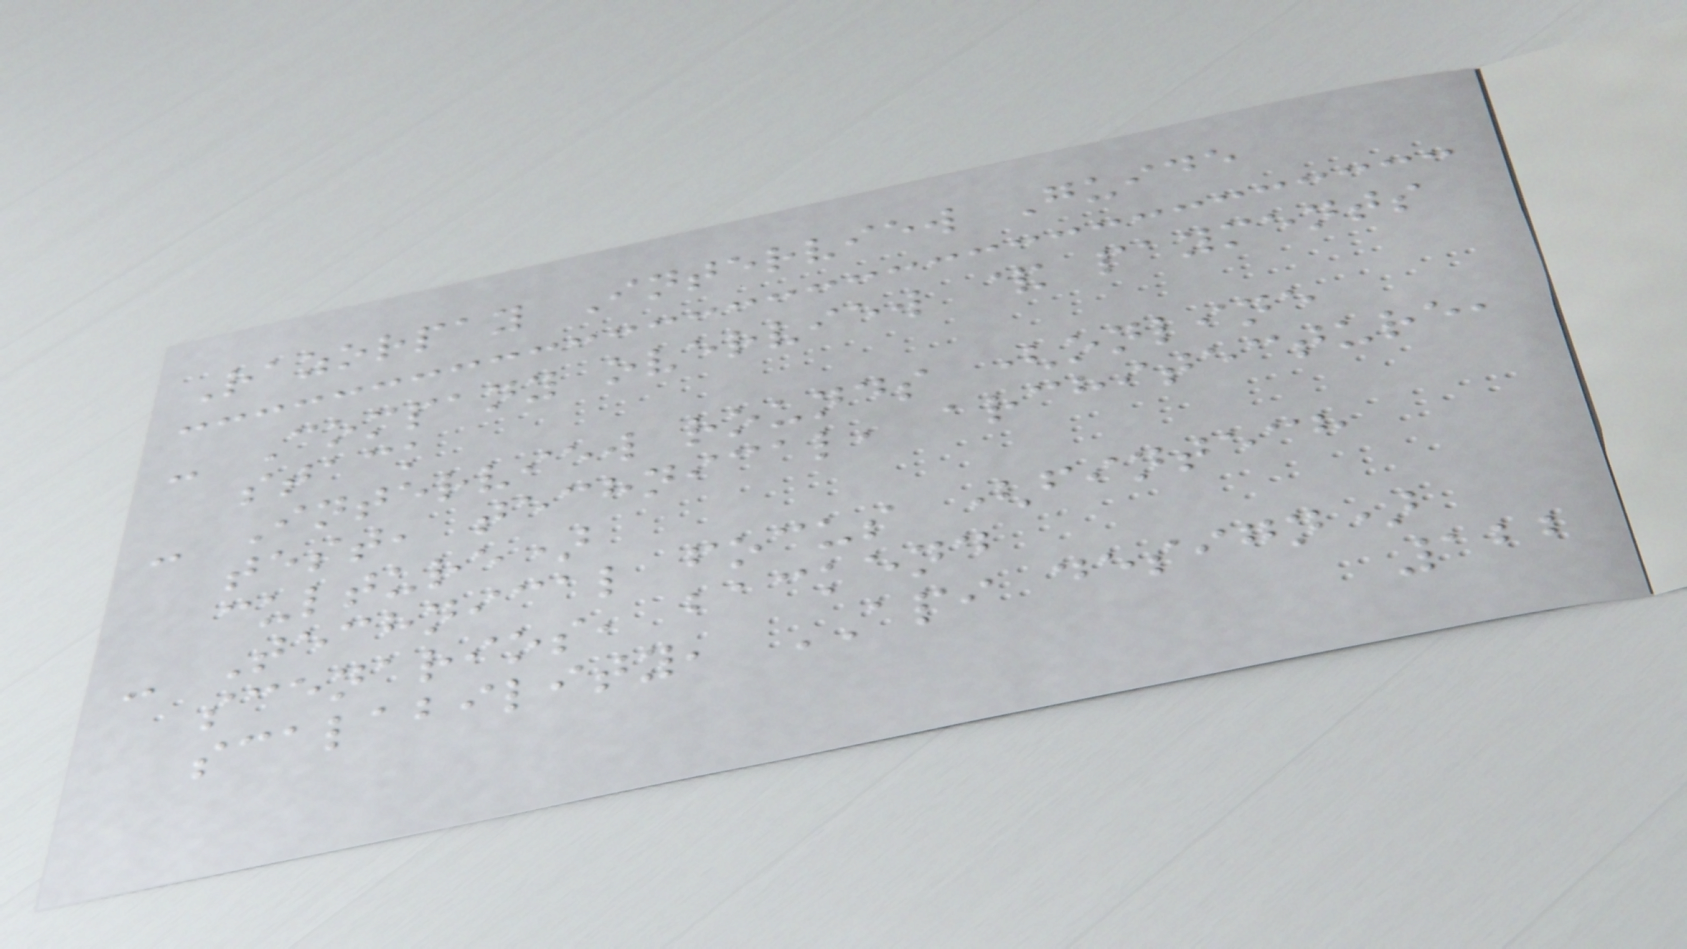Razorpay Interview Guide
- Company overview & payments
stack
- Interview rounds (online
test, technical, architecture,
culture)
- Technical focus (fintech
scenarios, backend
scalability, API design)
122
